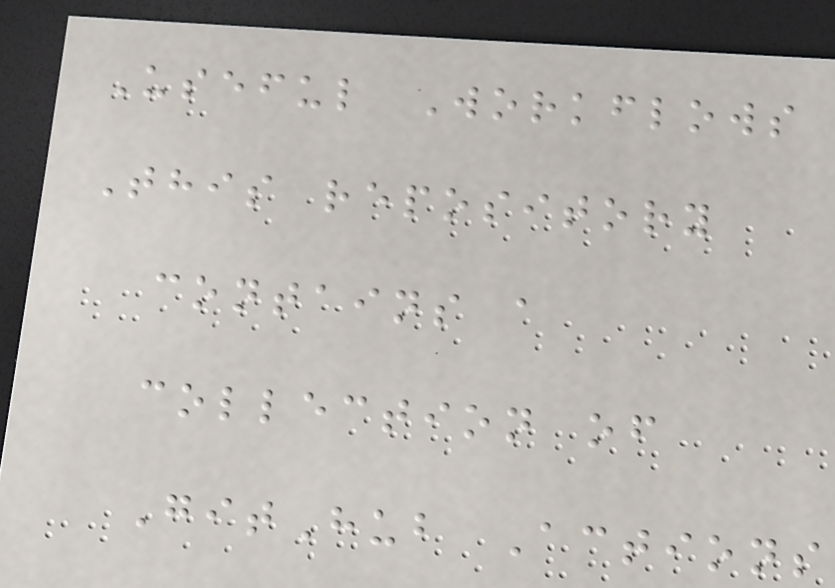Useful Workflows
This repository
contains a
collection of
GitHub Actions
